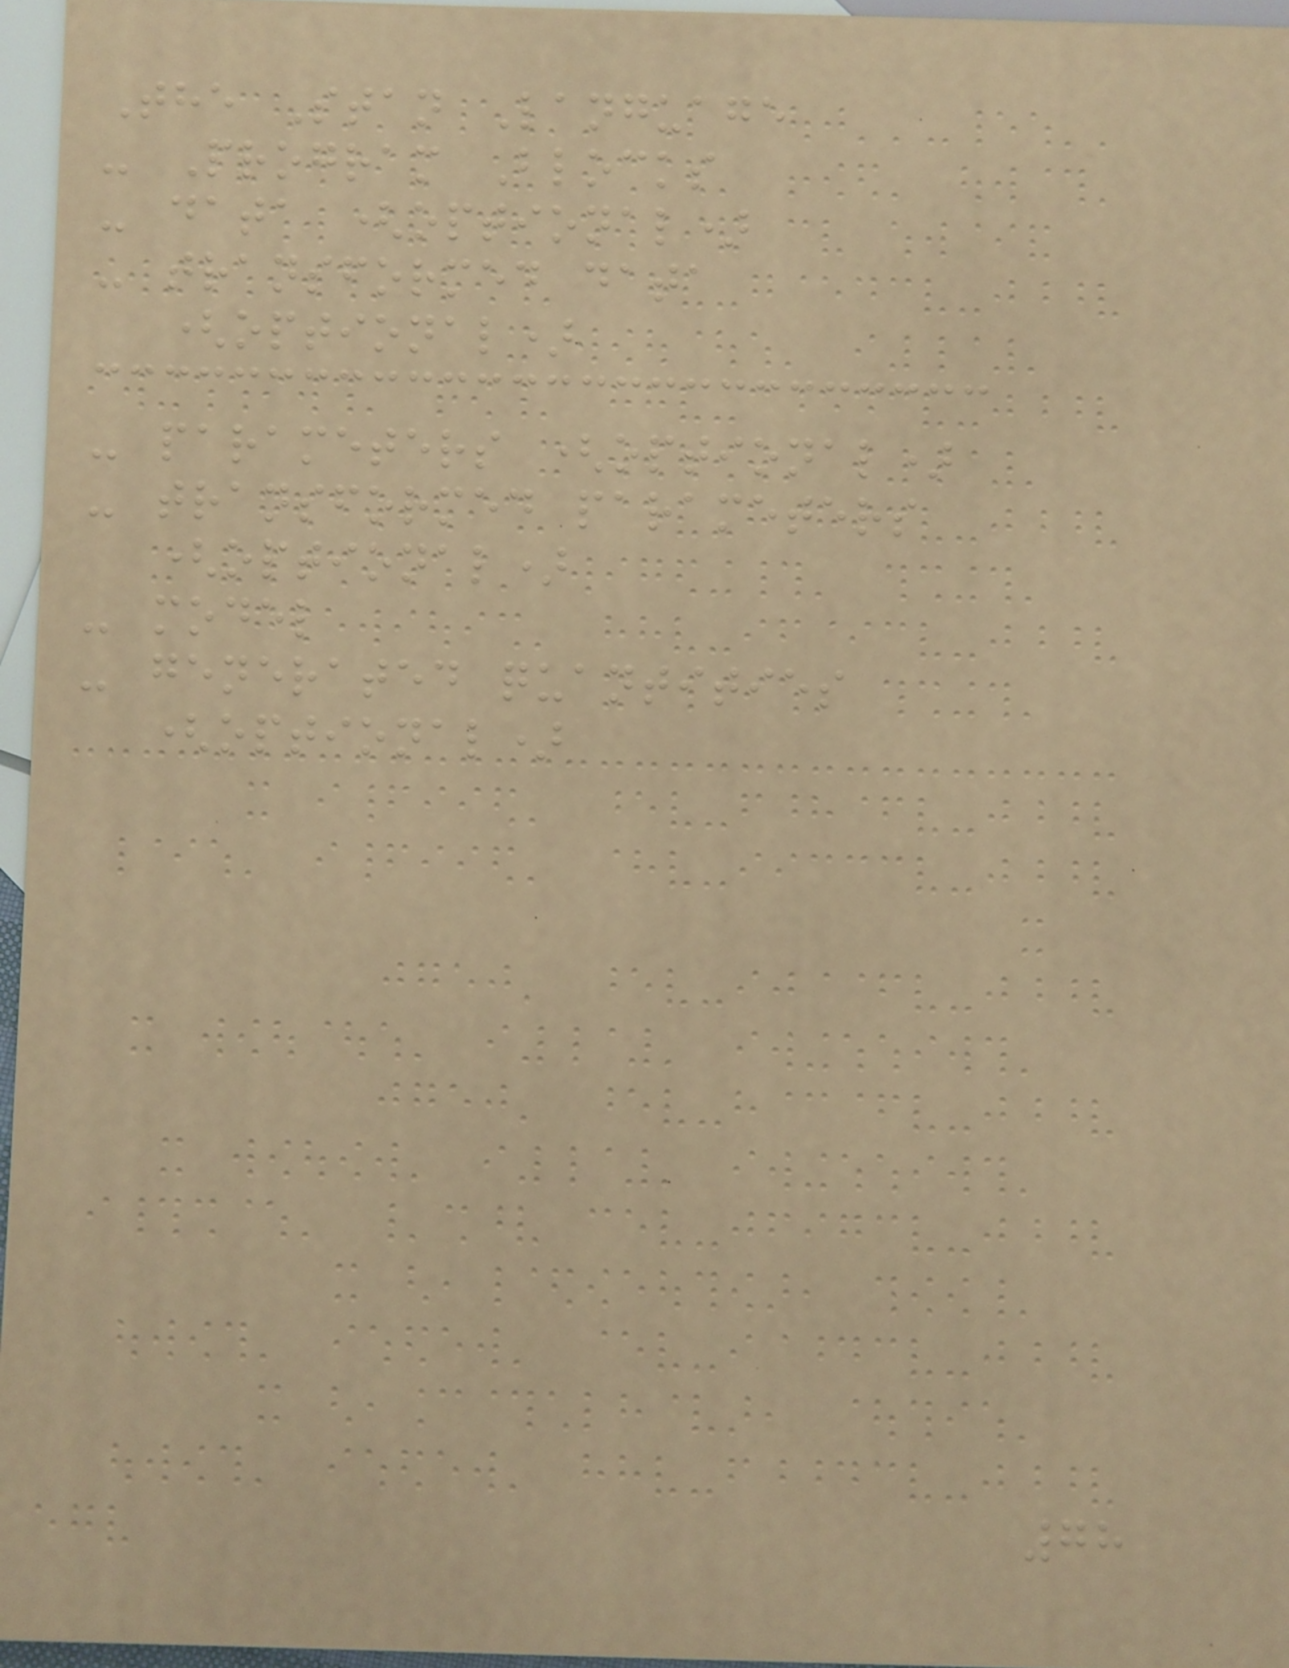The Stan Language
- Program Blocks
- data (optional)
- transformed data
(optional)
- parameters (optional)
- transformed parameters
(optional)
- model
- generated quantities
(optional)
78
